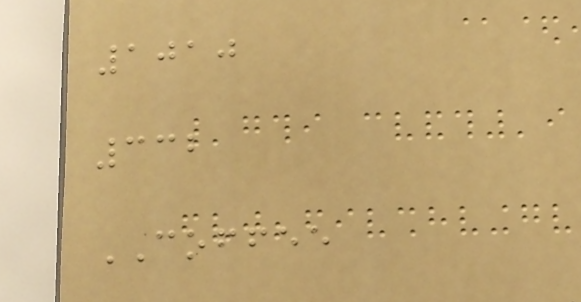1010
332
COFFEE
